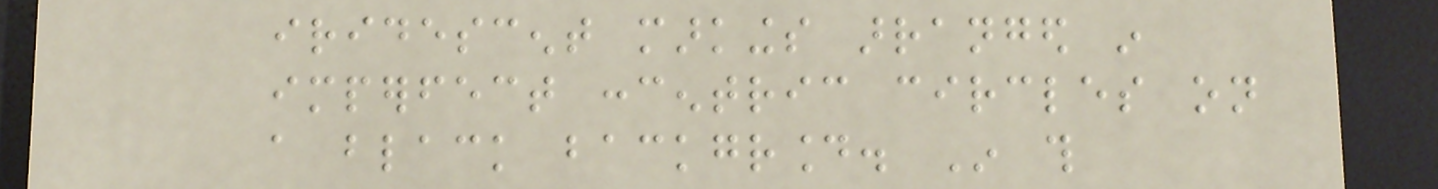iridescent markings arranged in
imperfect concentric circles on
a black background. In this
